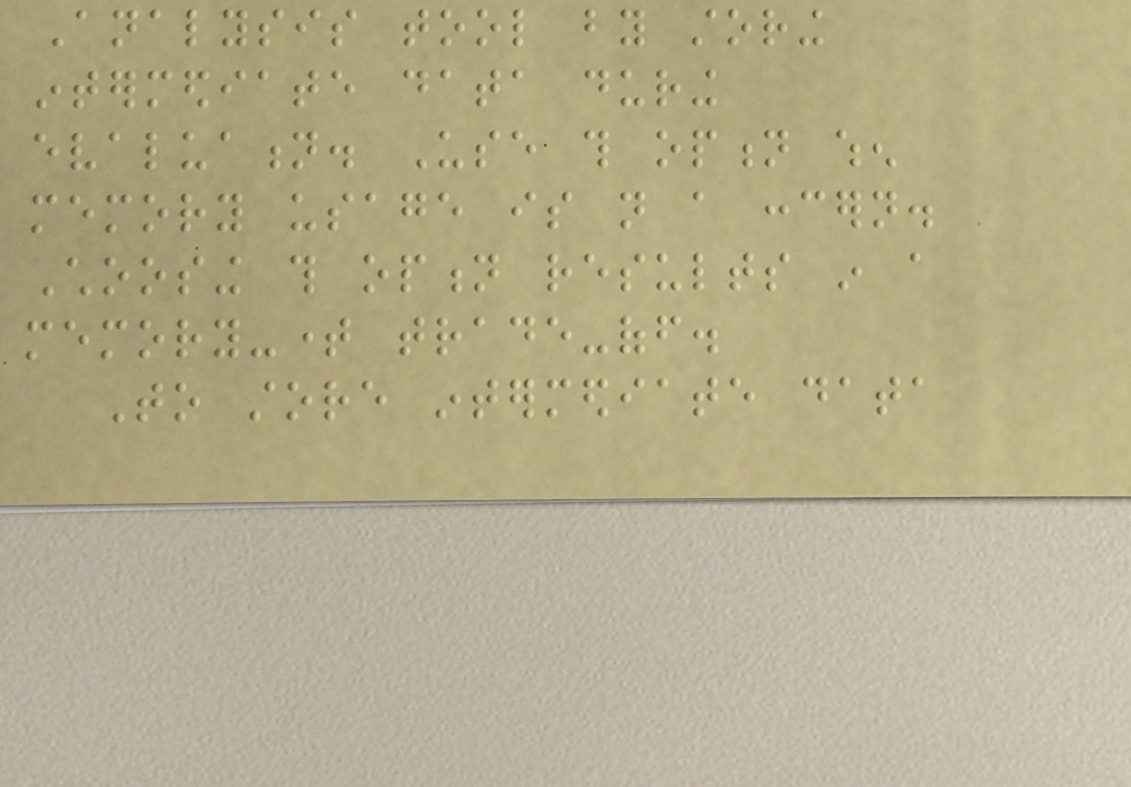Analysis tool by storing
intermediate data during
evaluation. Use this option when
memory usage is not a concern.
Choosing this option results in a
memory-time trade-off.
To store intermediate data
